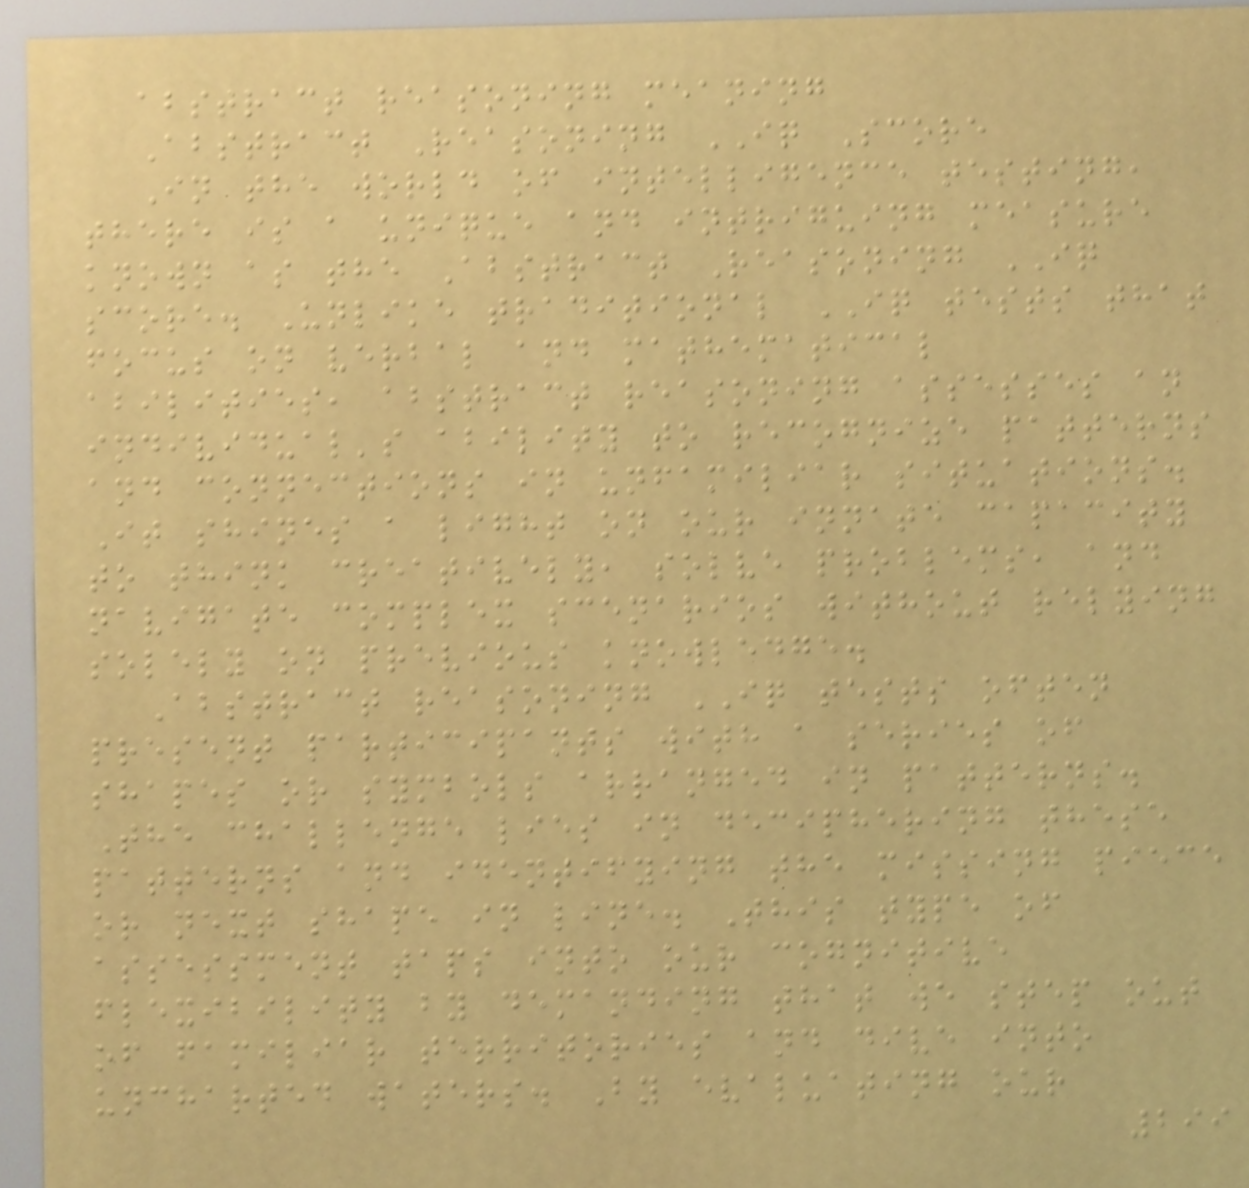abstract reasoning meaning
Abstract Reasoning IQ Score
In the world of intelligence testing,
there is a unique and intriguing measure
known as the Abstract Reasoning IQ
score. Unlike traditional IQ tests that
focus on verbal and mathematical
abilities, abstract reasoning assesses an
individual's ability to recognize patterns
and connections in unfamiliar situations.
It shines a light on our innate capacity
to think creatively, solve problems, and
navigate complex scenarios without relying
solely on previous knowledge.
Abstract reasoning IQ tests often
present participants with a series of
shapes or symbols arranged in patterns.
The challenge lies in deciphering these
patterns and identifying the missing piece
or next shape in line. This type of
assessment taps into our cognitive
flexibility by demanding that we step out
of familiar territories and dive into
uncharted waters. By evaluating our
299
